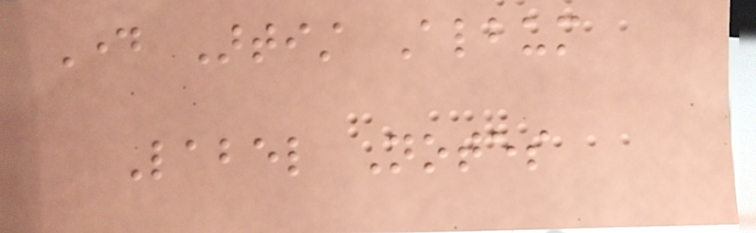Day Artist Album
Label Notes
